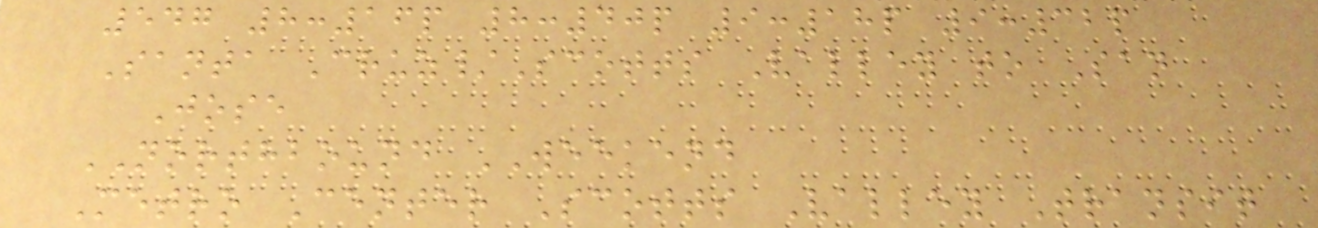547 8:16p 8:40p 9:18p 9:32p
Santa Cruz/Scotts Valley to San
Jose
NORTHBOUND WEEKEND
Metro Center Scotts Valley Transit
